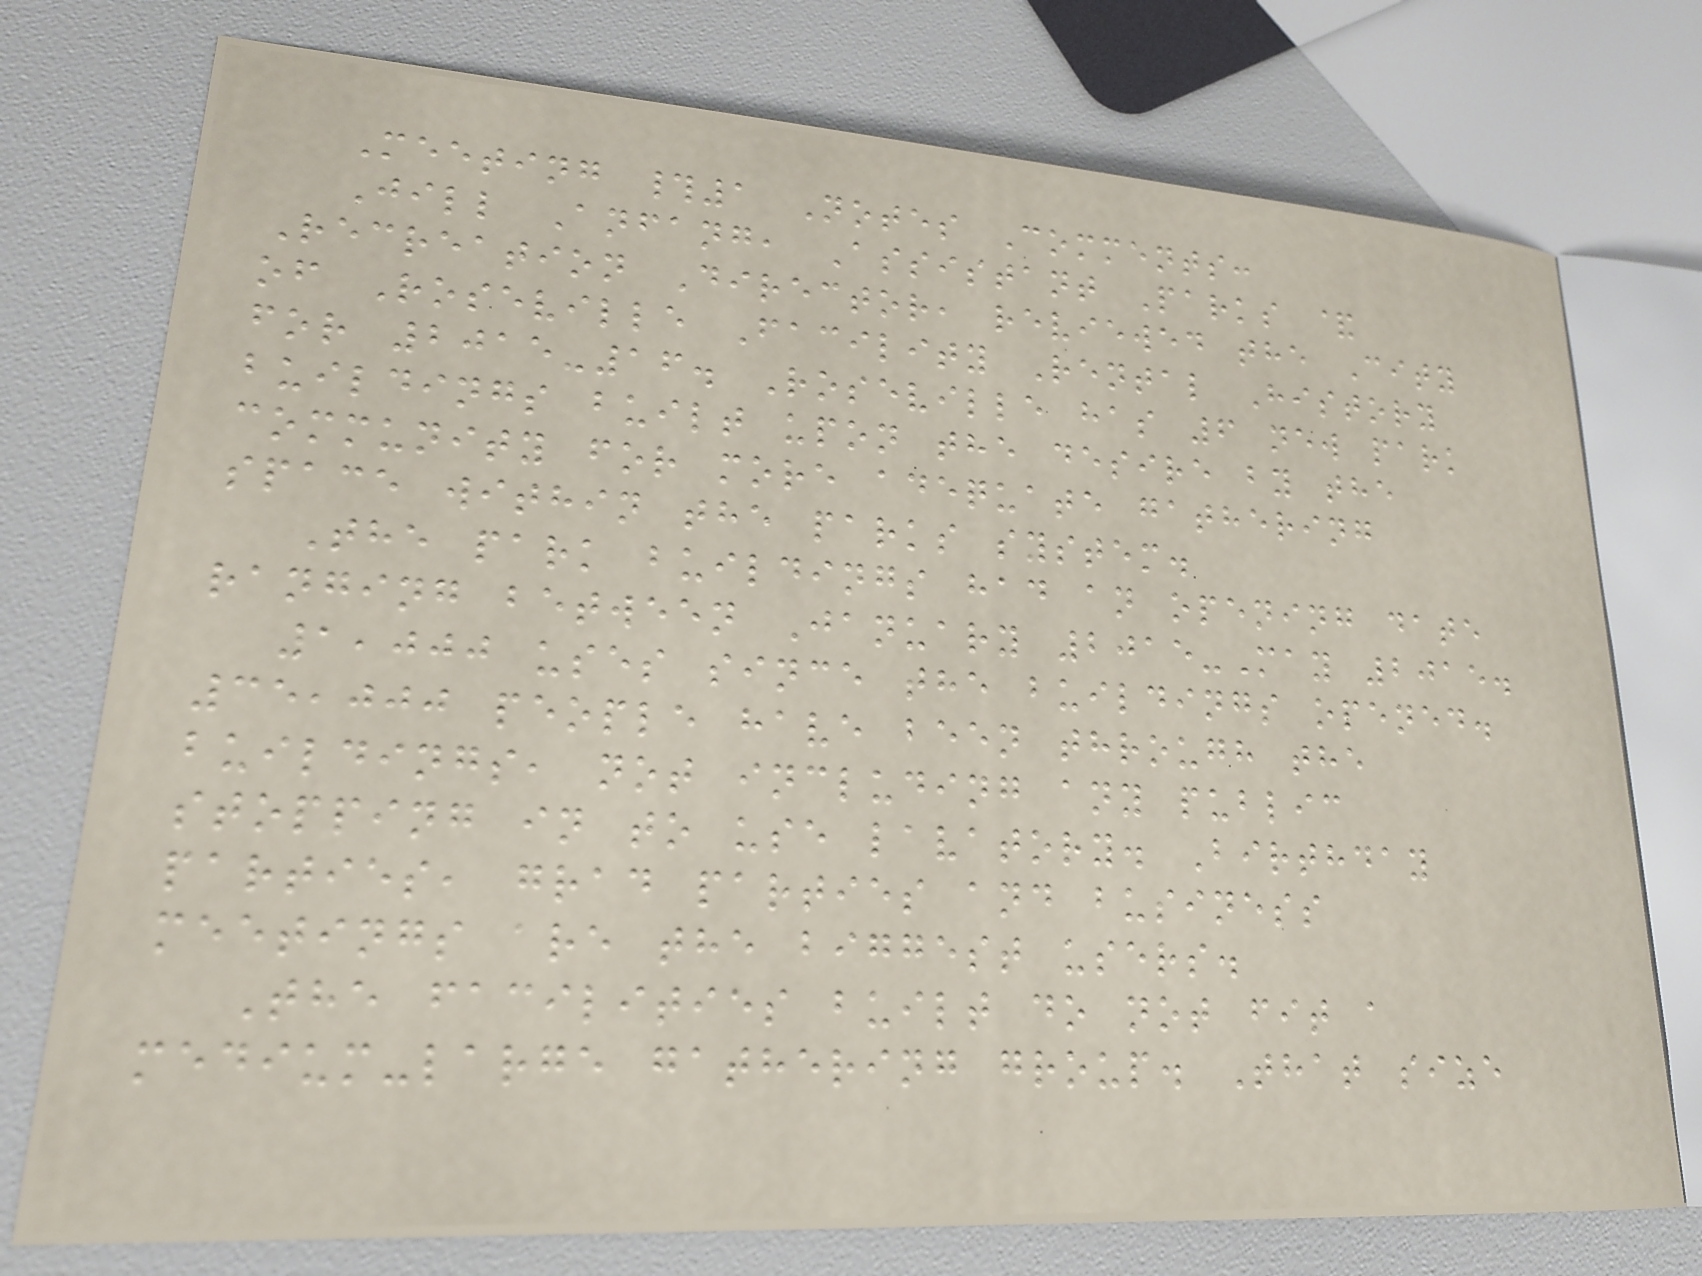Meeting #1 Notes Comments:
Jill Anfang, Assistant Parks &
Recreation Director, reviewed the City
of Roseville Facility Rental History
for 2015-16. Roseville has 6 new park
buildings built upon the desire by the
community for more adequate gathering
space within the parks system.
The park buildings had an opening date
ranging between January 2015-May 2015.
1,000 uses since the buildings opened.
35,000 people have been through the
buildings, not including any public
stopping in to use lavatory. Birthday
parties, grad parties and business
meetings are the biggest users.
The facilities built do not fit a
medium-large gathering group. That size
